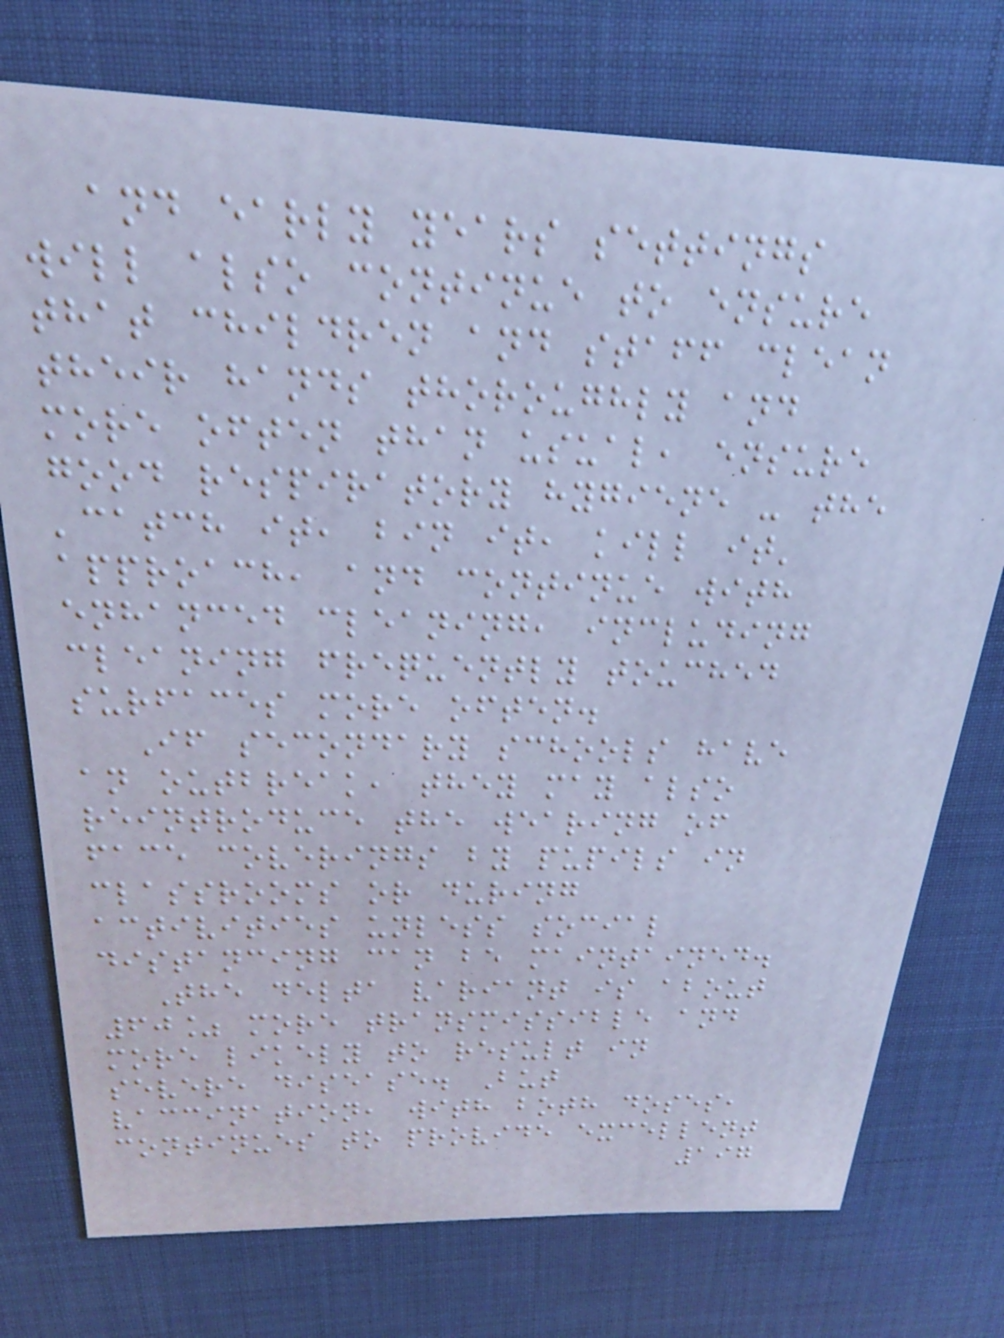and early years settings
will also continue to ensure
that children and staff clean
their hands thoroughly and
more often than usual, ensure
good respiratory hygiene - the
'catch it, bin it, kill it'
approach, and continue with
enhanced cleaning, including
cleaning frequently touched
surfaces more often.
If secondary schools have
an outbreak, they may also
reintroduce the wearing of
face coverings by pupils in
classrooms or during
activities unless social
distancing can be maintained.
The delta variant is about
60% more transmissible and
more likely to result in
severe disease. But
vaccination, with both doses,
continues to provide excellent
197
